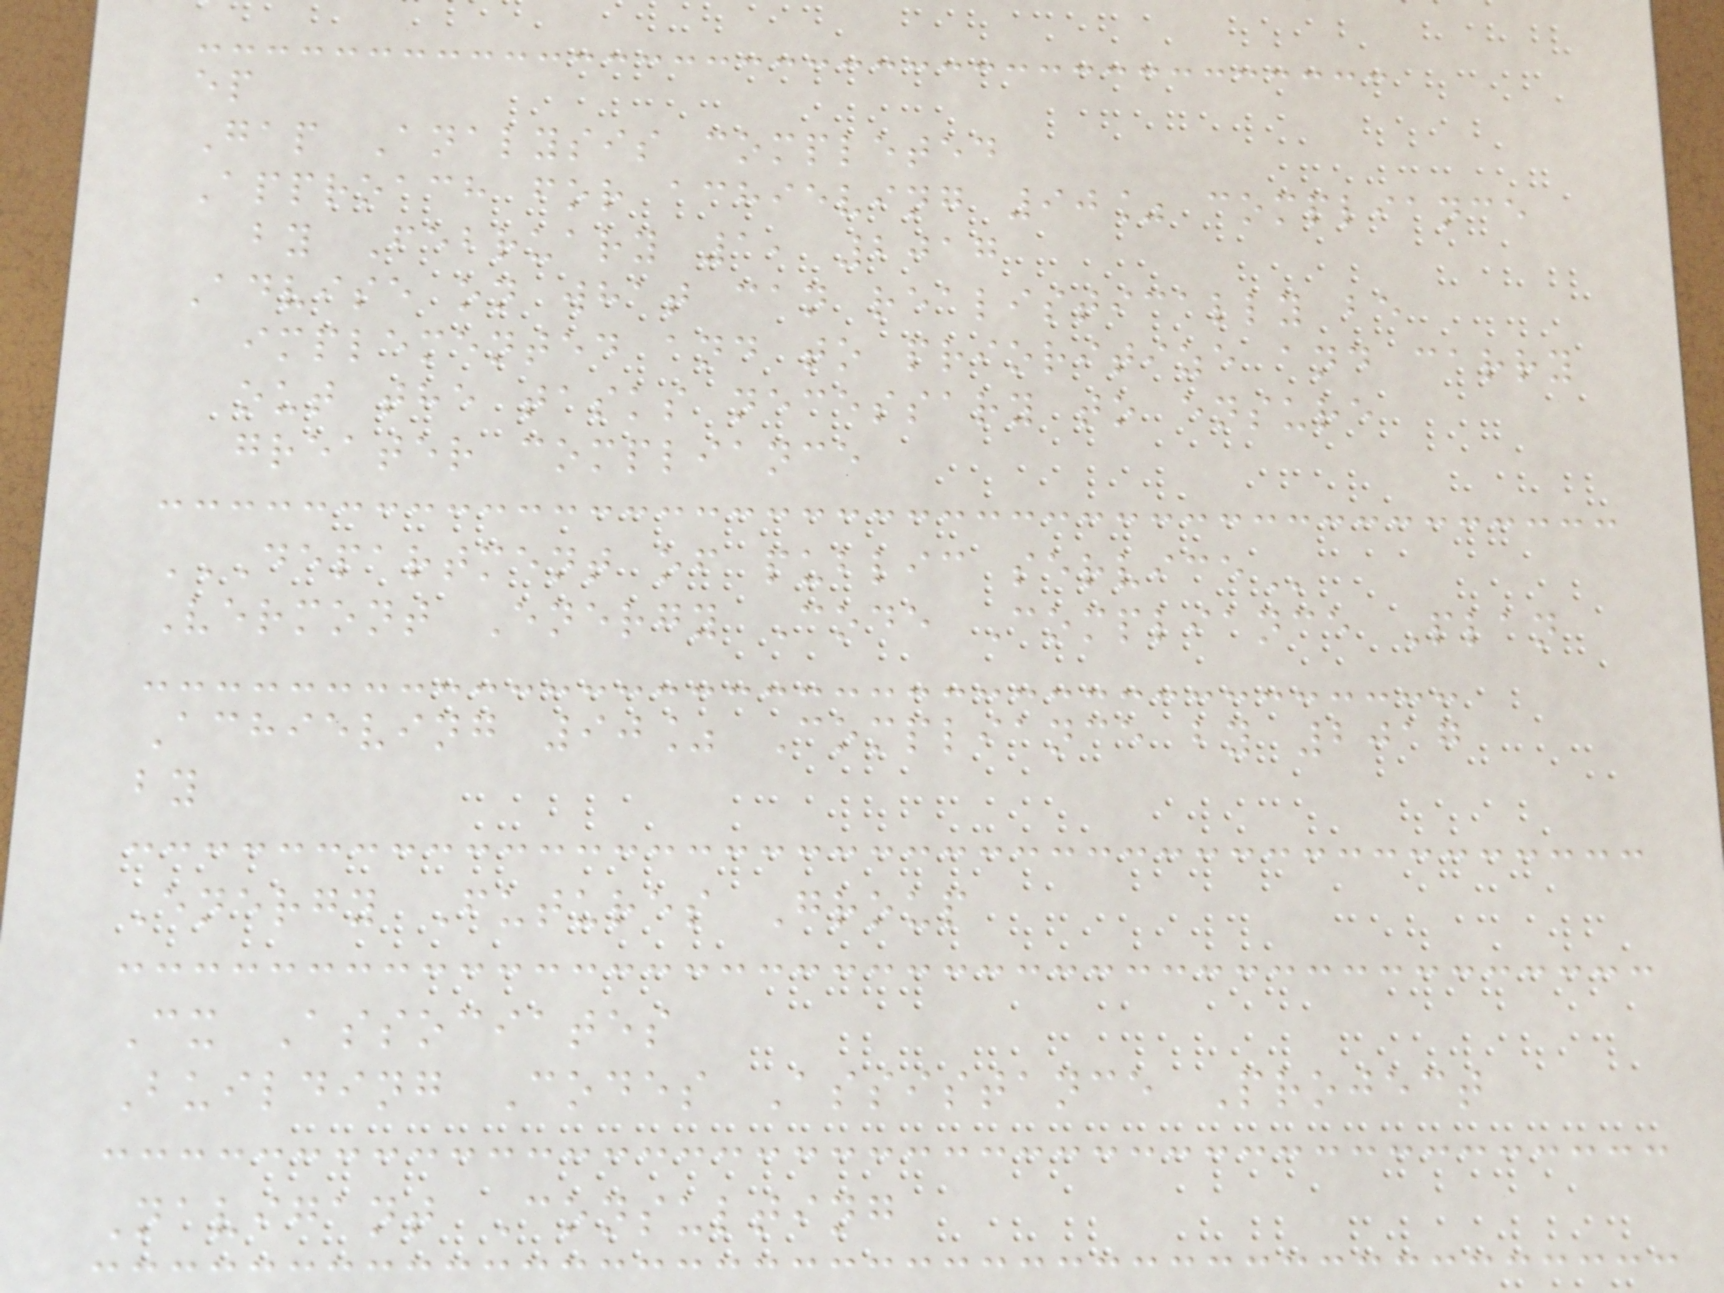ep
Gap Analysis completed
Approach for achieving 90% compliance
by February 1, 2017
Advise on what can realistically be
implemented and to prioritize and carry
out the tasks necessary to ensure
greater compliance
DEPARTMENT OF PUBLIC SERVICE
Vermont Energy Code Compliance Plan
Achieving 90% Compliance by 2017
by
Energy Futures Group
Cx Associates
Building Codes Assistance Project
Navigant Consulting
